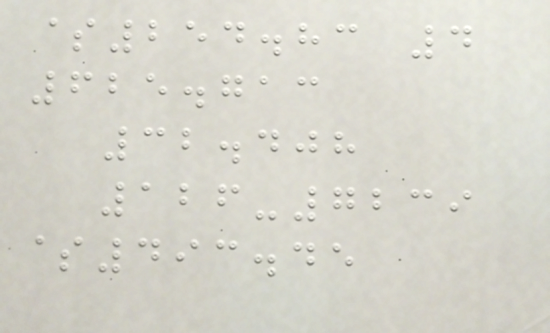$254.83 4
625.713
32.408
126-7239
$493.45
